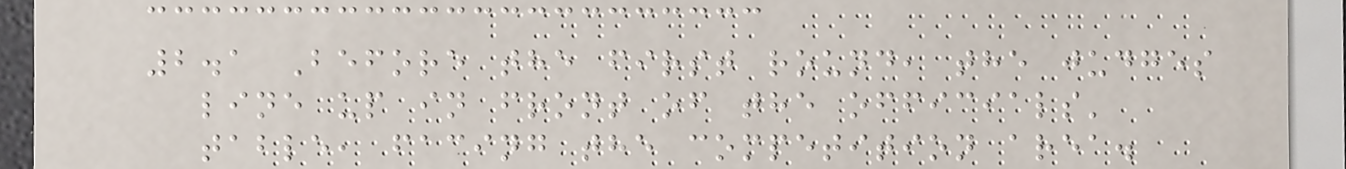2.1 Before the first round, the judges
line up in front of the officials'
table, facing the competition area.
